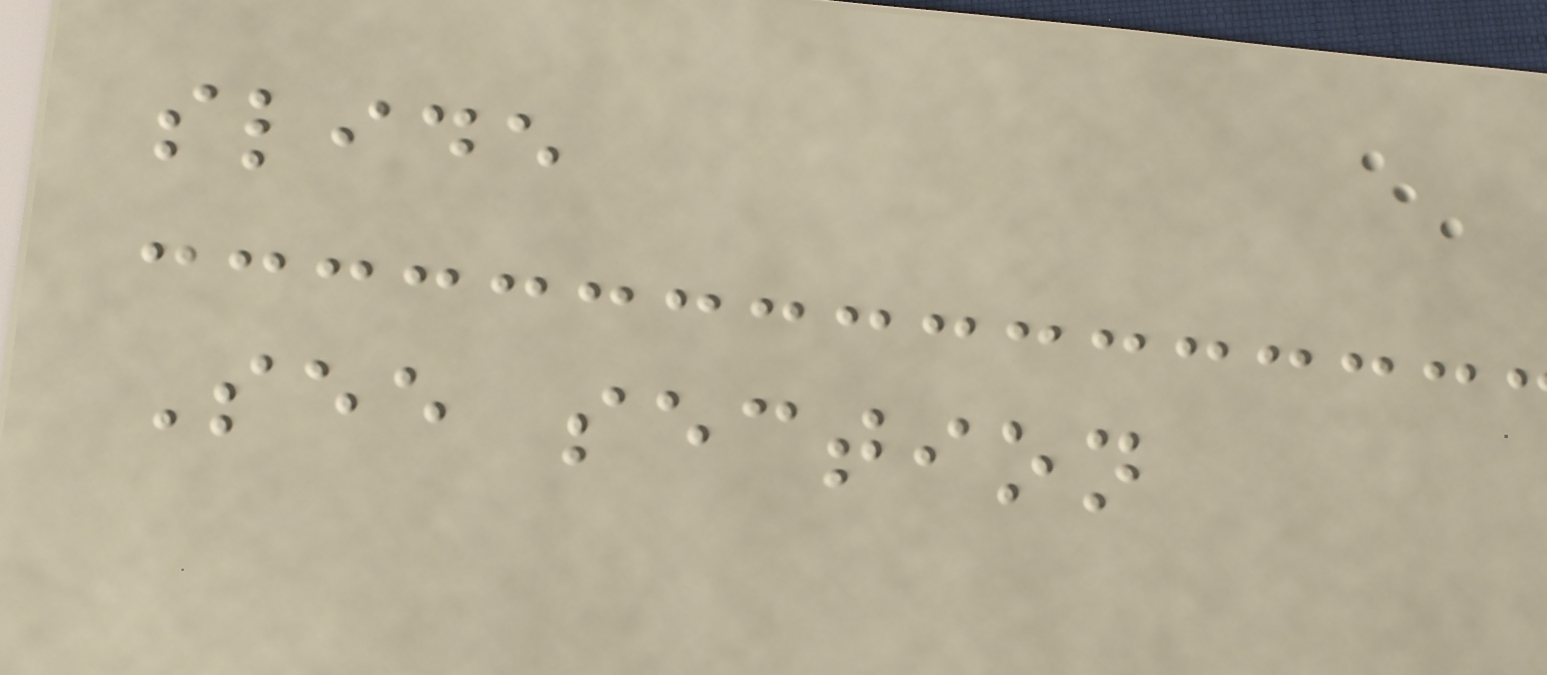slide
See section
